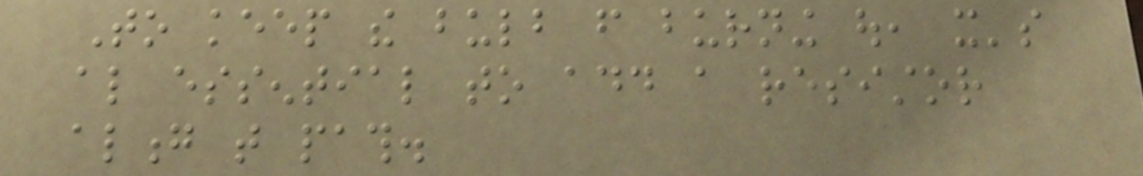To keep the bulb from burning out, it's
also essential to add a resistor
along that path.
